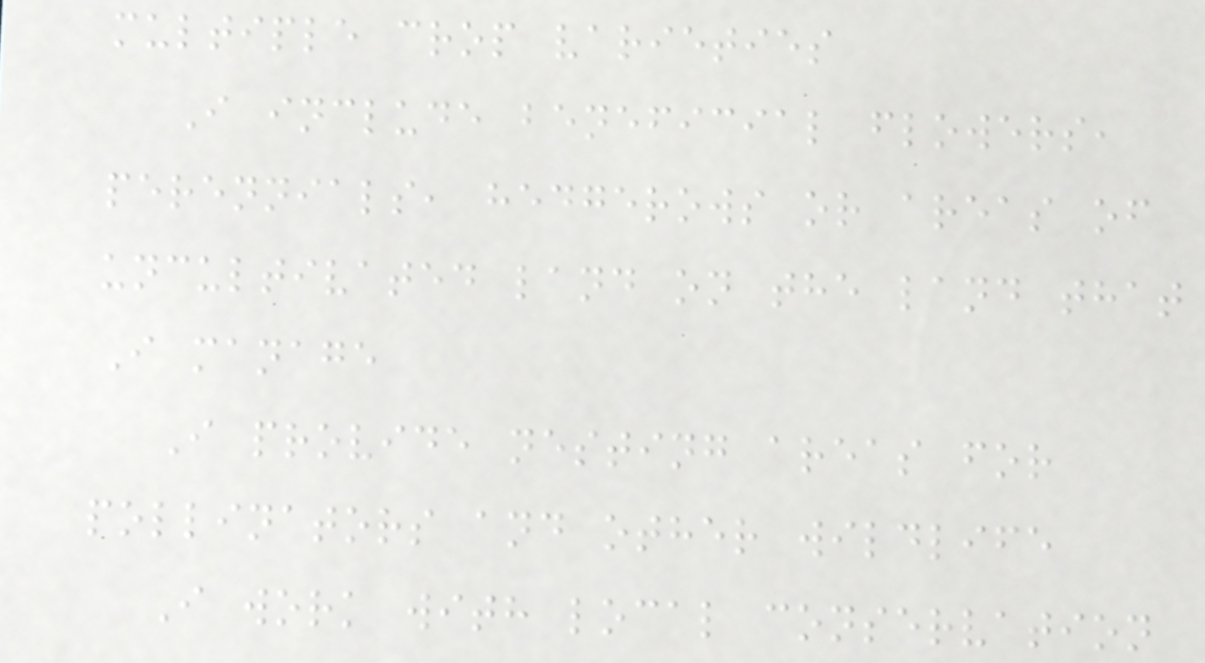multiple crop varieties
I include beneficial flowers,
perennials, hedgerows or areas of
uncultivated land on the land that
I manage
I provide nesting areas for
pollinators and other wildlife
I work with local conservation
